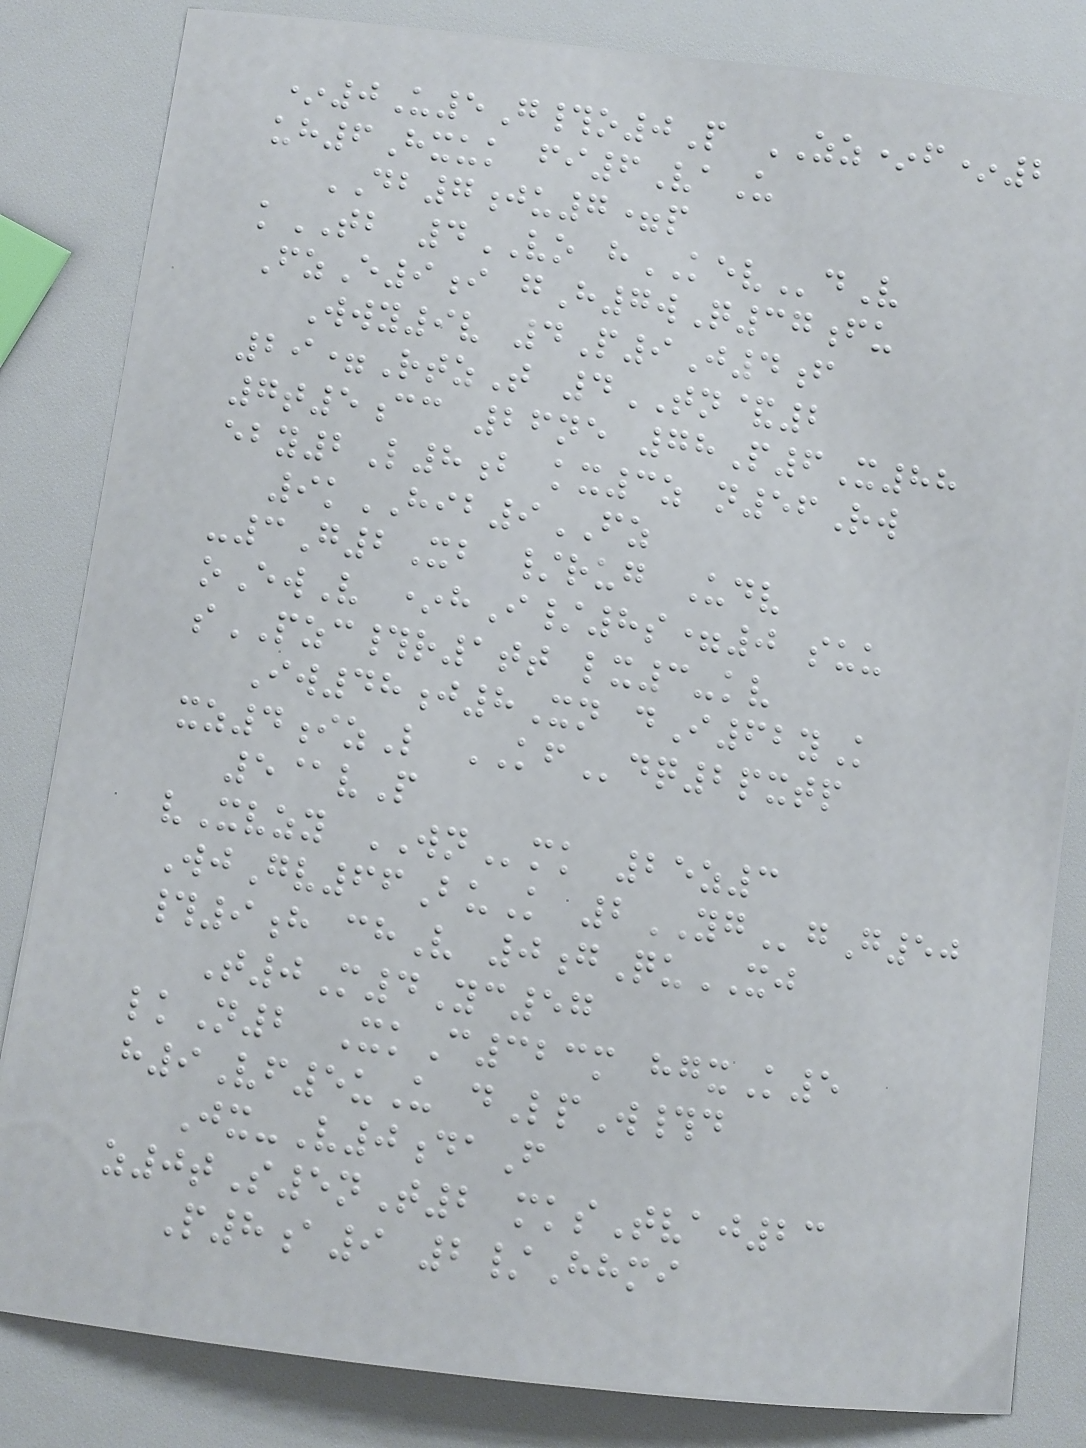*0U5G#o0P ZZ*f*2
uh6Hxuk fi6VaU
DB7ju7=p
kTB 4VO hKEVdV
FzE9i gH7wQ37fu
Wwy9v 4P9J4f
29=RtzT 4TN&2
7t5cc 26ne 78P6X88
eby2L8b kx3z n56Rw
9kHIB9FZ
-3G2Xb /rug Udv
oEwV *hI/8s=0 suu
sPZC#r1tt lx3-kv
Iw48j8Xn dI62yK
xz4izL KFdq2pxtp
5@vP
vXvzy WNmk 25z3
WjGv66BuK 2YGgG50
#9h chV 0gQuXJ
T0M4Yc57
lkN2 XkC323m hgxK5
h9Vf5uU dLpW#d
Jx-V0daF
z0tS5nT2 mksTvaj23
P8a9 2/Hhmi
